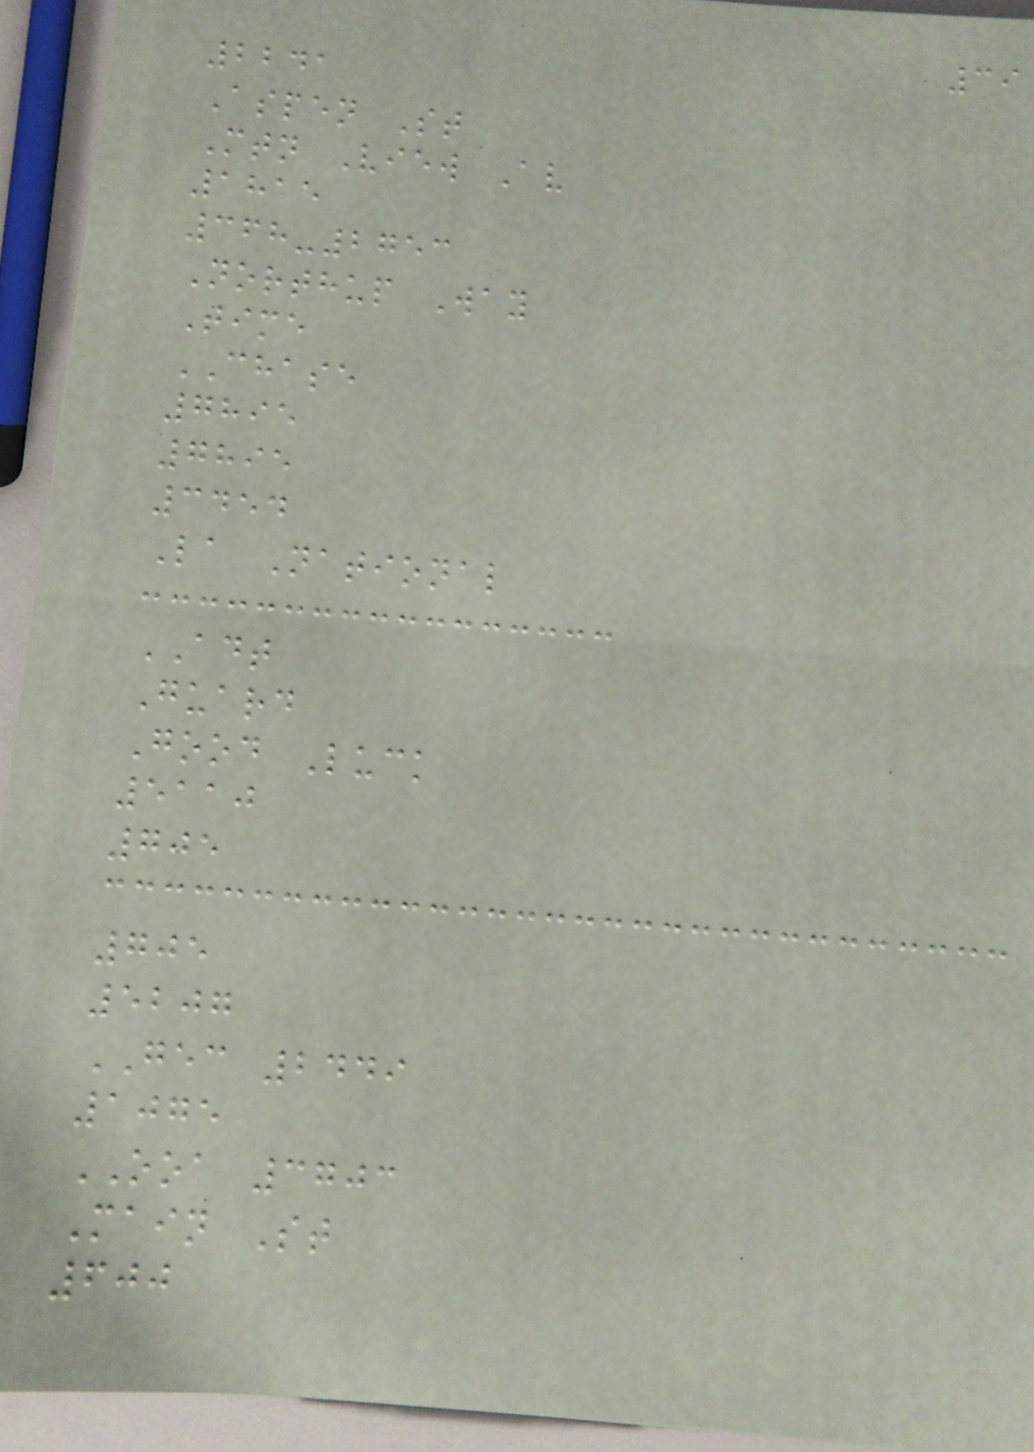39
2241
Aspen St
Mtn View Av
1815
368-2753
Northup Way
Time
CHASE
7895
7895
3454
La National
ADT
Guard
Good Luck
5110
705
705
5207
GEC 2449
1075
OOA 3703
Main St
600
